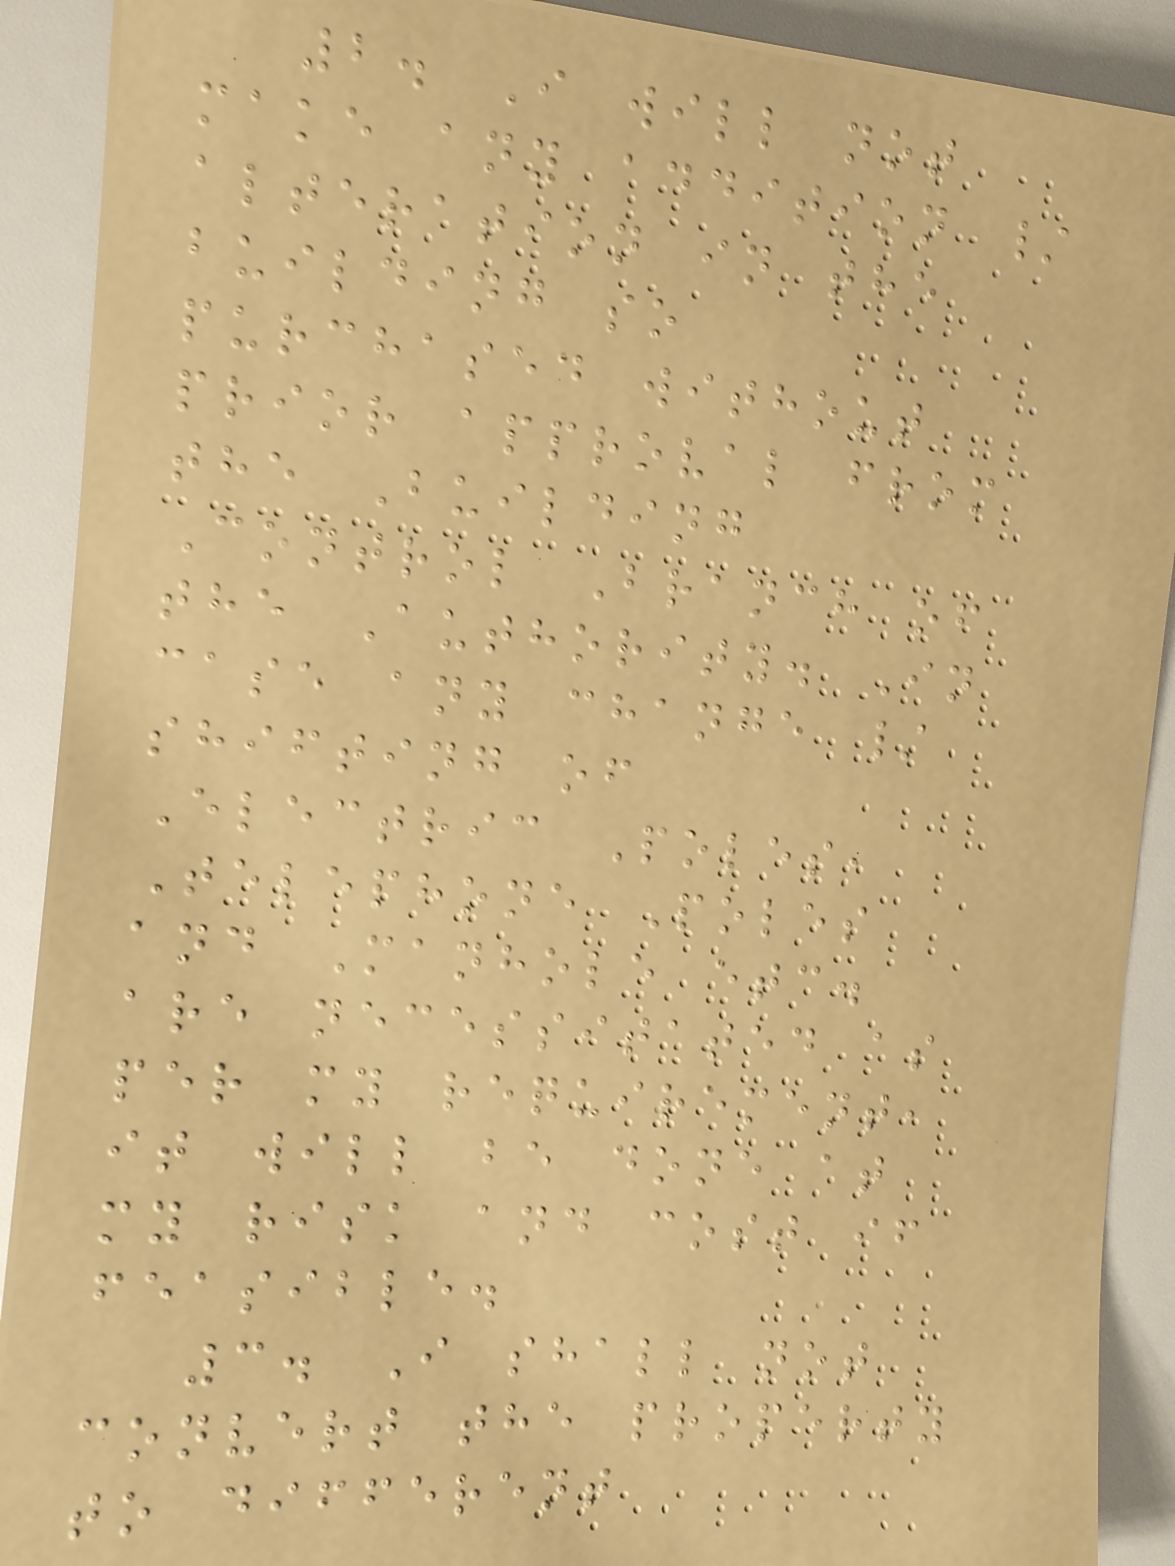2. I will not
make any addition /
alteration in the
building so
purchased without
prior approval from
the Building
Control Branch of
the Authority. In
case any change /
shifting of
Electric Poles,
Telephone Poles
and Manhole etc.
are necessitated as
per my requirement,
it will be done at
my risk and cost if
feasible.
3. I shall not
convert the property
to different
